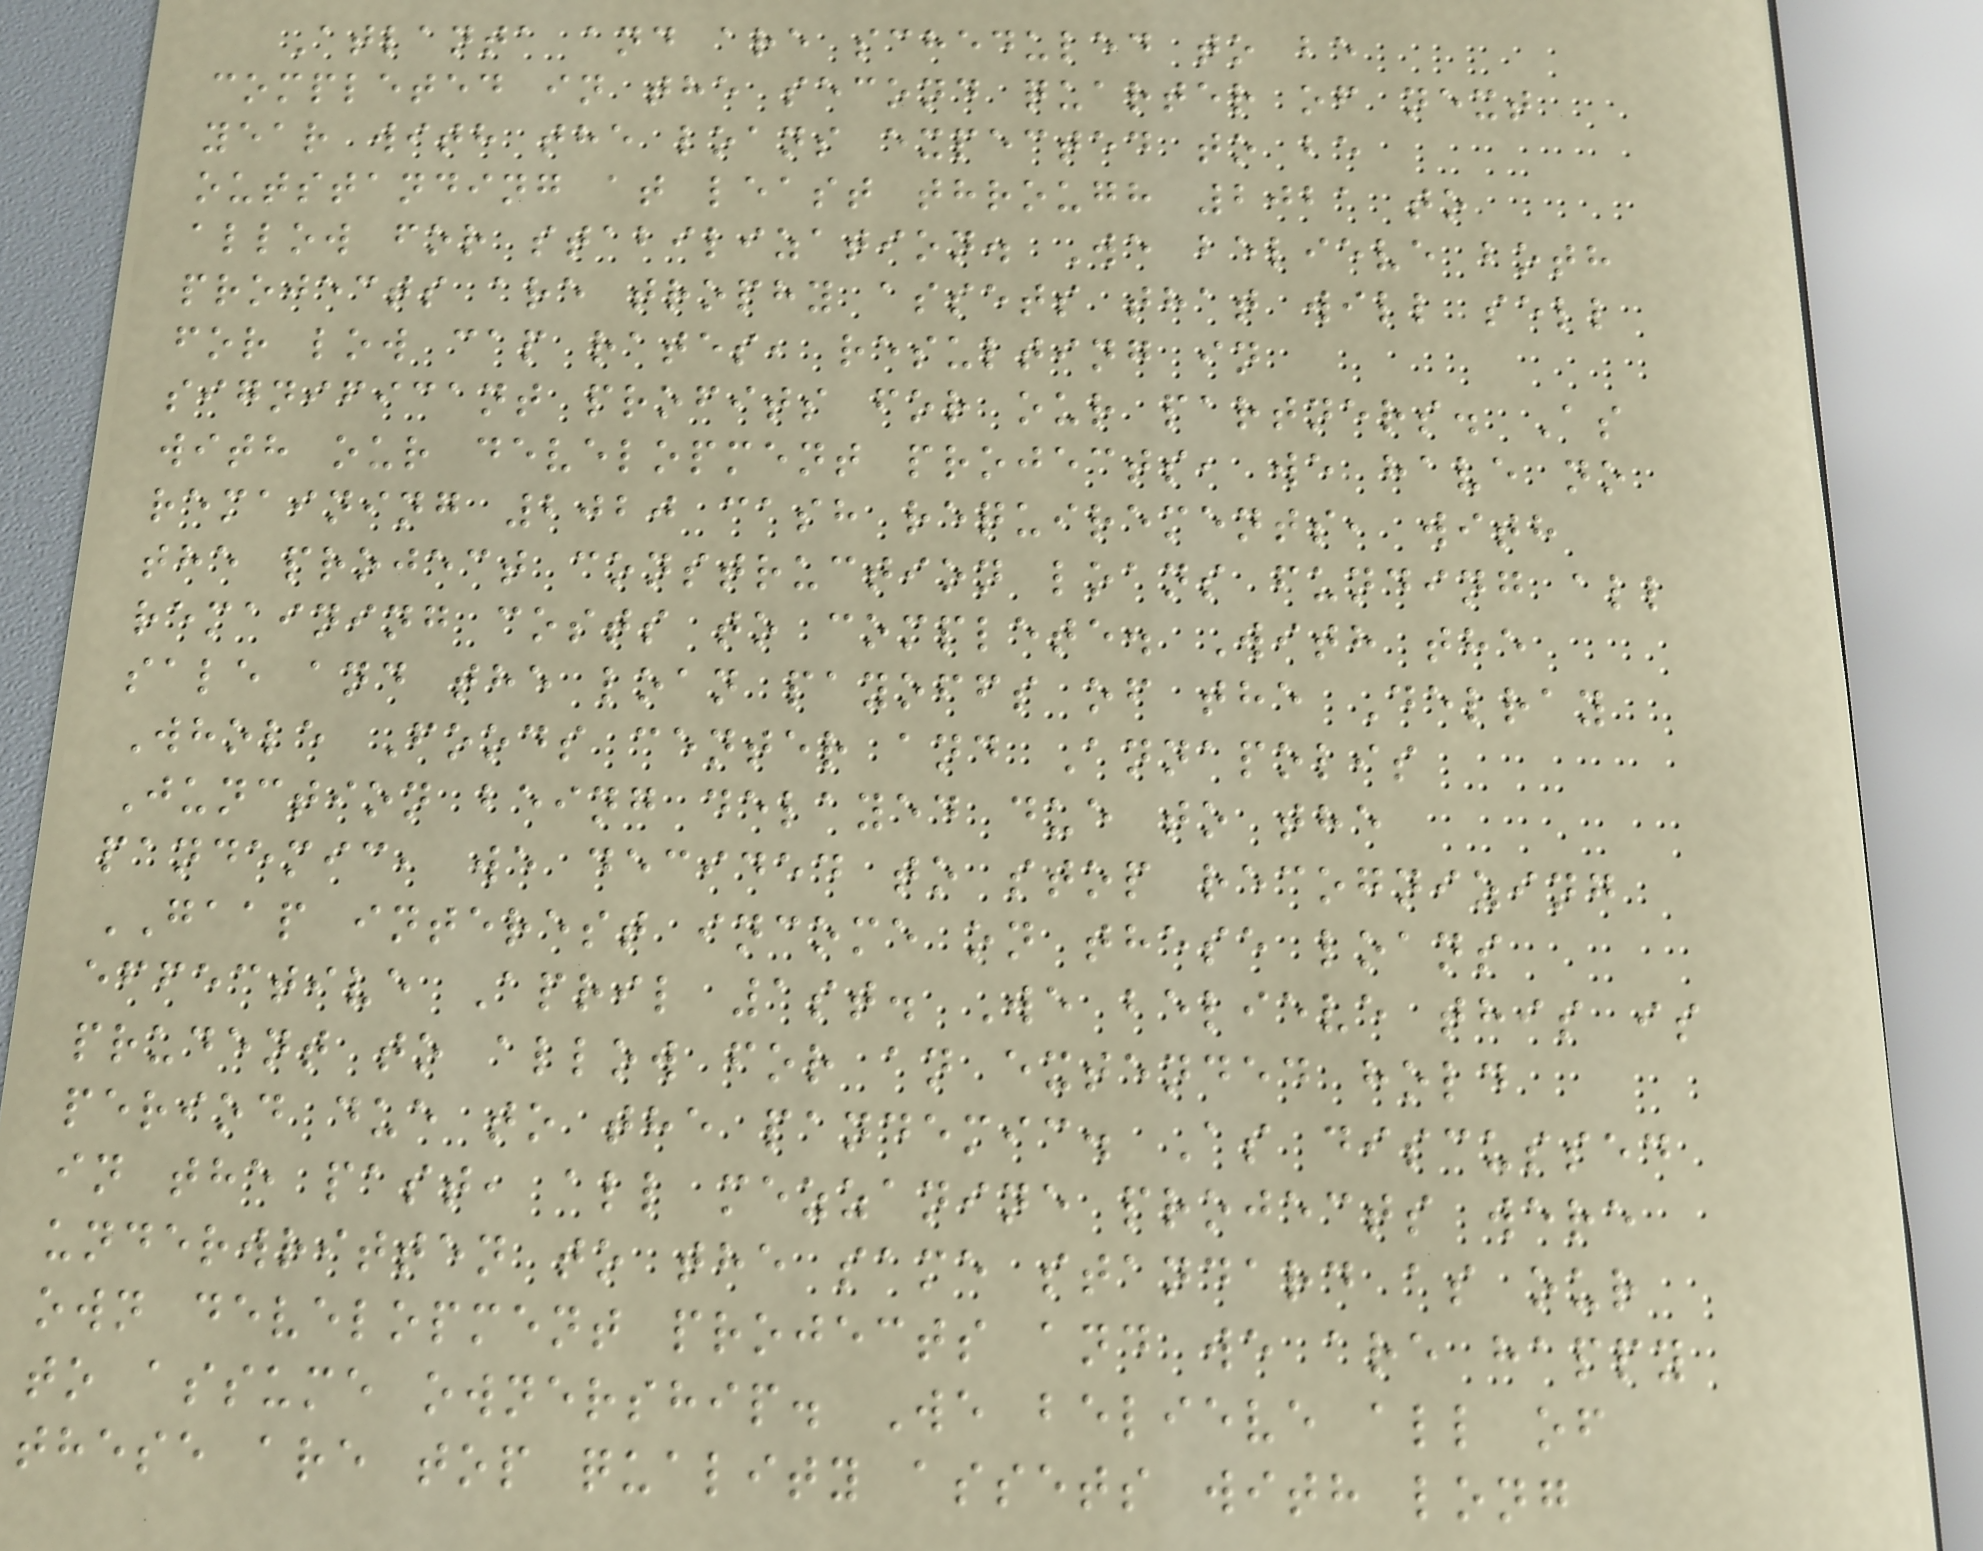Atlanta and are scheduled to be
completed in the second quarter of next
year with the loans expected to be
outstanding at least through 2021 to
allow for stabilization. We believe both
projects are trophy assets that will sell
for low cap rates, resulting in
significant profits for our partners. As
with our development projects, we have no
remaining 2020 cash requirements, with
the project construction loans funding all
remaining costs to complete. With the
sale and the loan payoffs of the Delray
Whole Foods center and Annapolis
Junction being delayed due to the
pandemic, we decided to stop recognizing
GAAP interest income on these loans
effective April 1st. We believe this is
prudent to allow for an extended hold
period due to the pandemic. As discussed
in the past, all mezzanine projects were
underwritten to the same standard as our
own development projects and we are happy
to assume ownership. We believe all of
these are top quality assets with long
